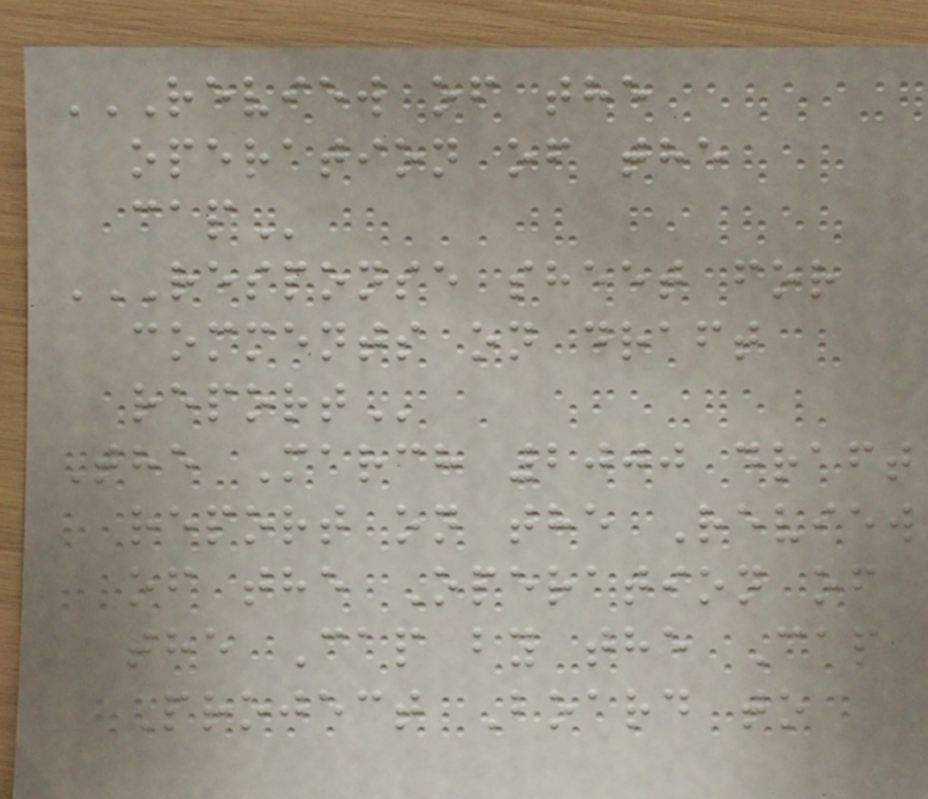REVIEW OF THE
OPERATION OF THE
CAP
RESPONSE SHEET FOR
COMMENTS ON DRAFT
REPORT
The March 2000 draft
report on the Review
of the Operation of
the Cap by the Cap
Project Board to
